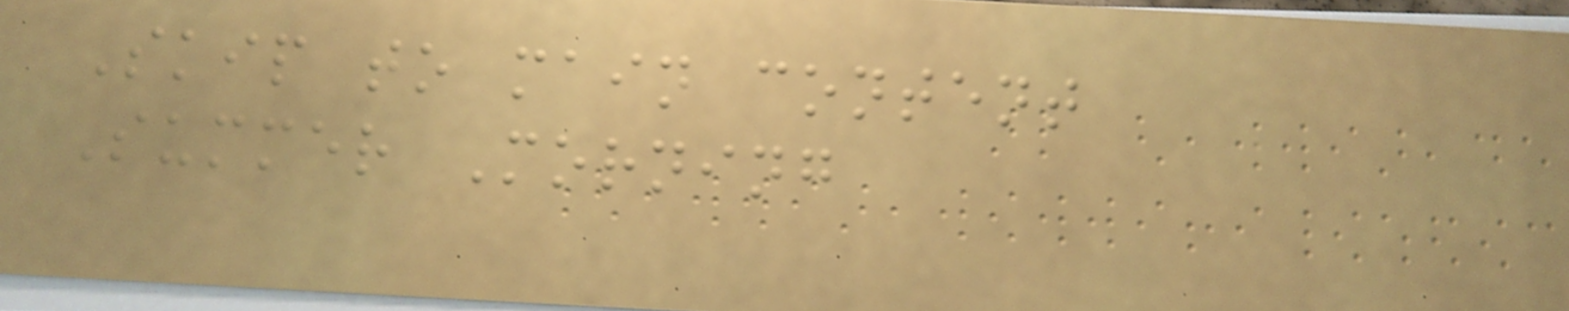Skip to main content
Summer Morning
